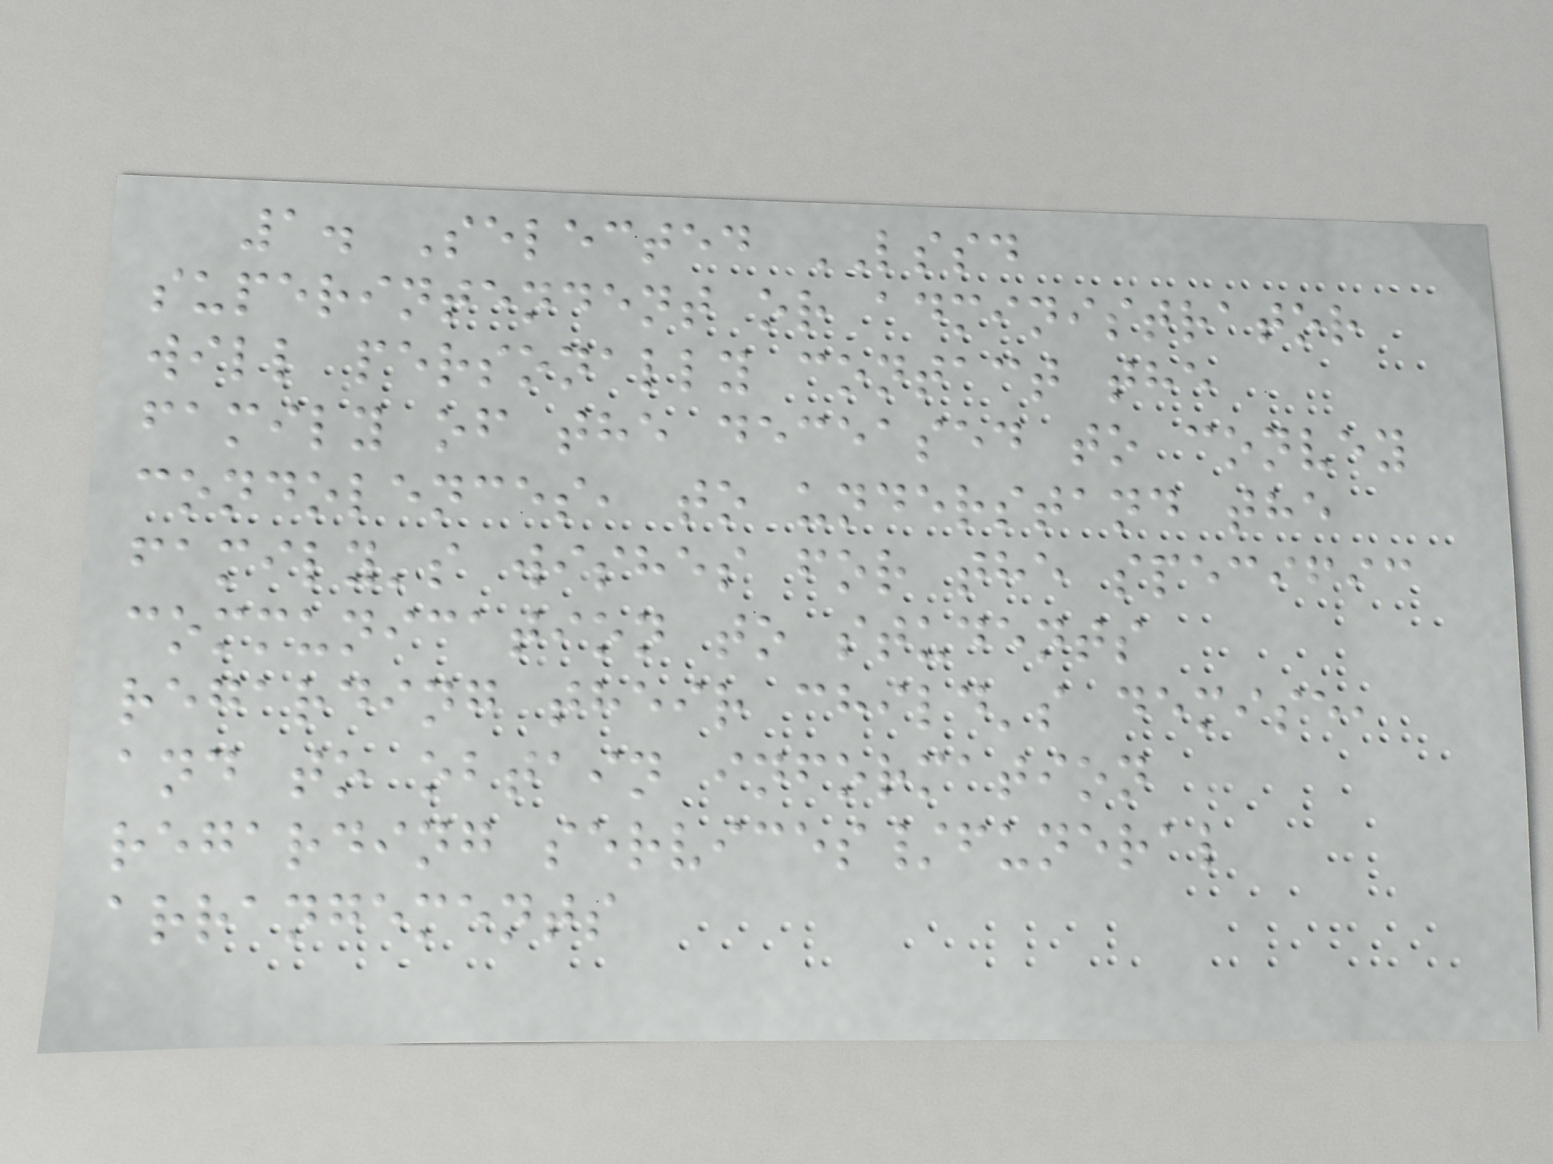1. Selected LSSD
superintendent or administrator
will personally contact the
family of the deceased to convey
condolences, to understand the
family's wishes for the specific
communication to students
regarding their child's demise,
and to obtain information
regarding services/funeral
arrangements
